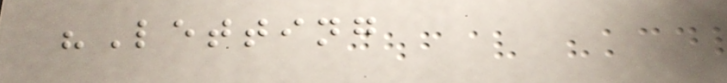"Letting
